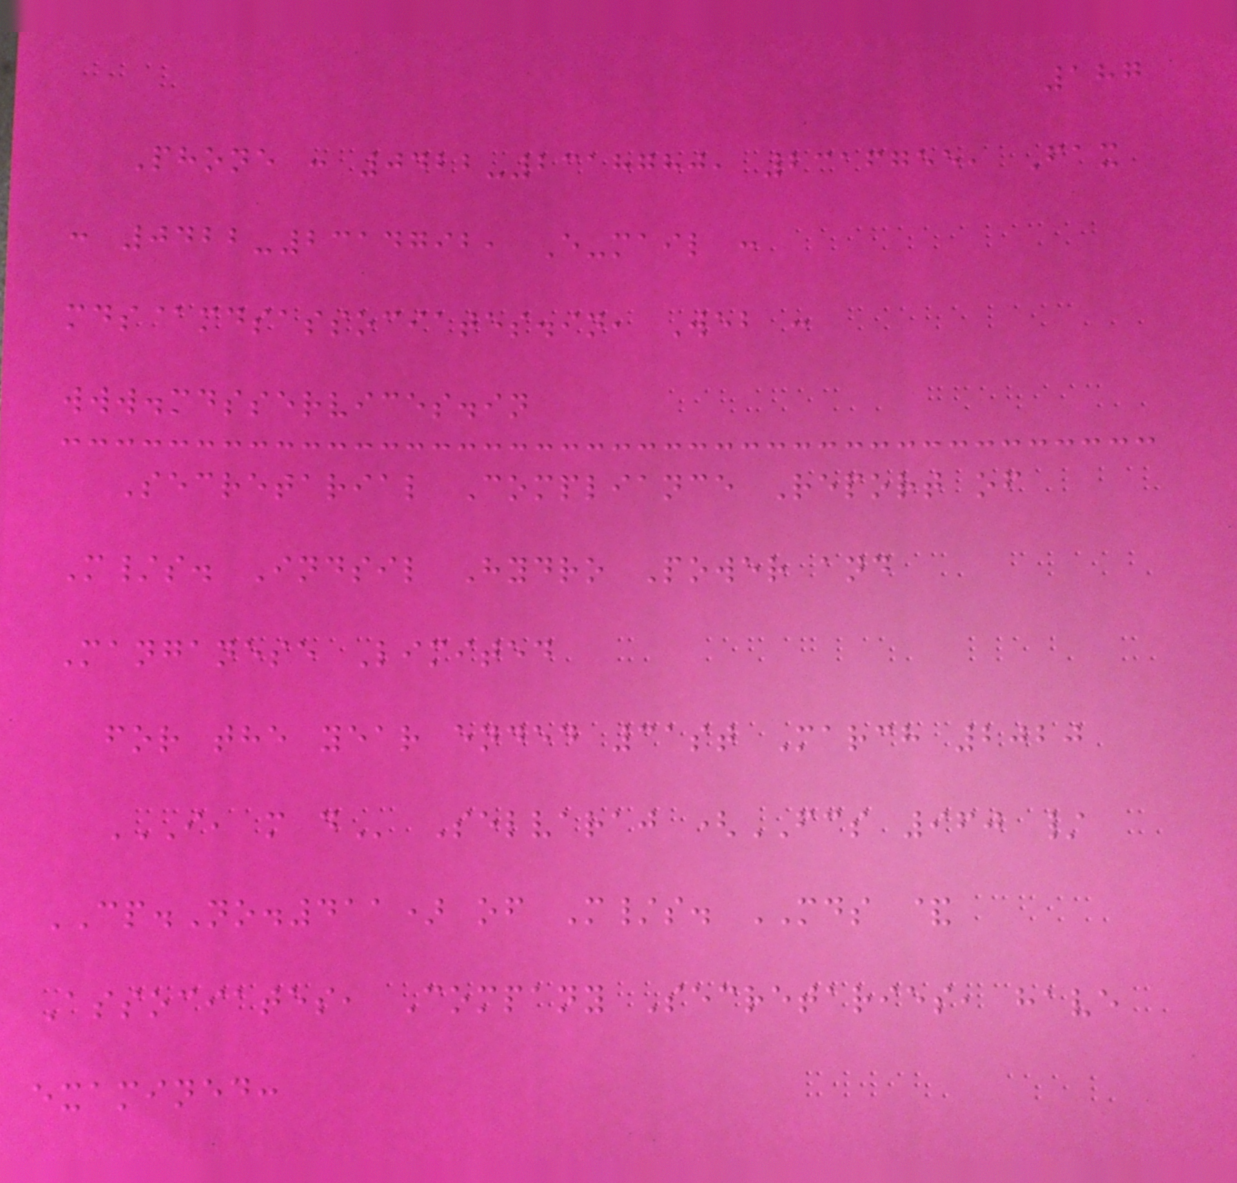187
Phone : 0422-2318780, 2316755, Fax
: 0422-2314792, E-mail :
mds@mdsassociates.in, Web :
www.mdsservices.in
Secretarial Compliance Report of
M/s. Indsil Hydro Power and
Manganese Limited
for the year ended 31st March 2020
I, M D Selvaraj (FCS 960 /
CP.No.411) of M/s. MDS &
Associates, Company Secretaries, have
examined:
